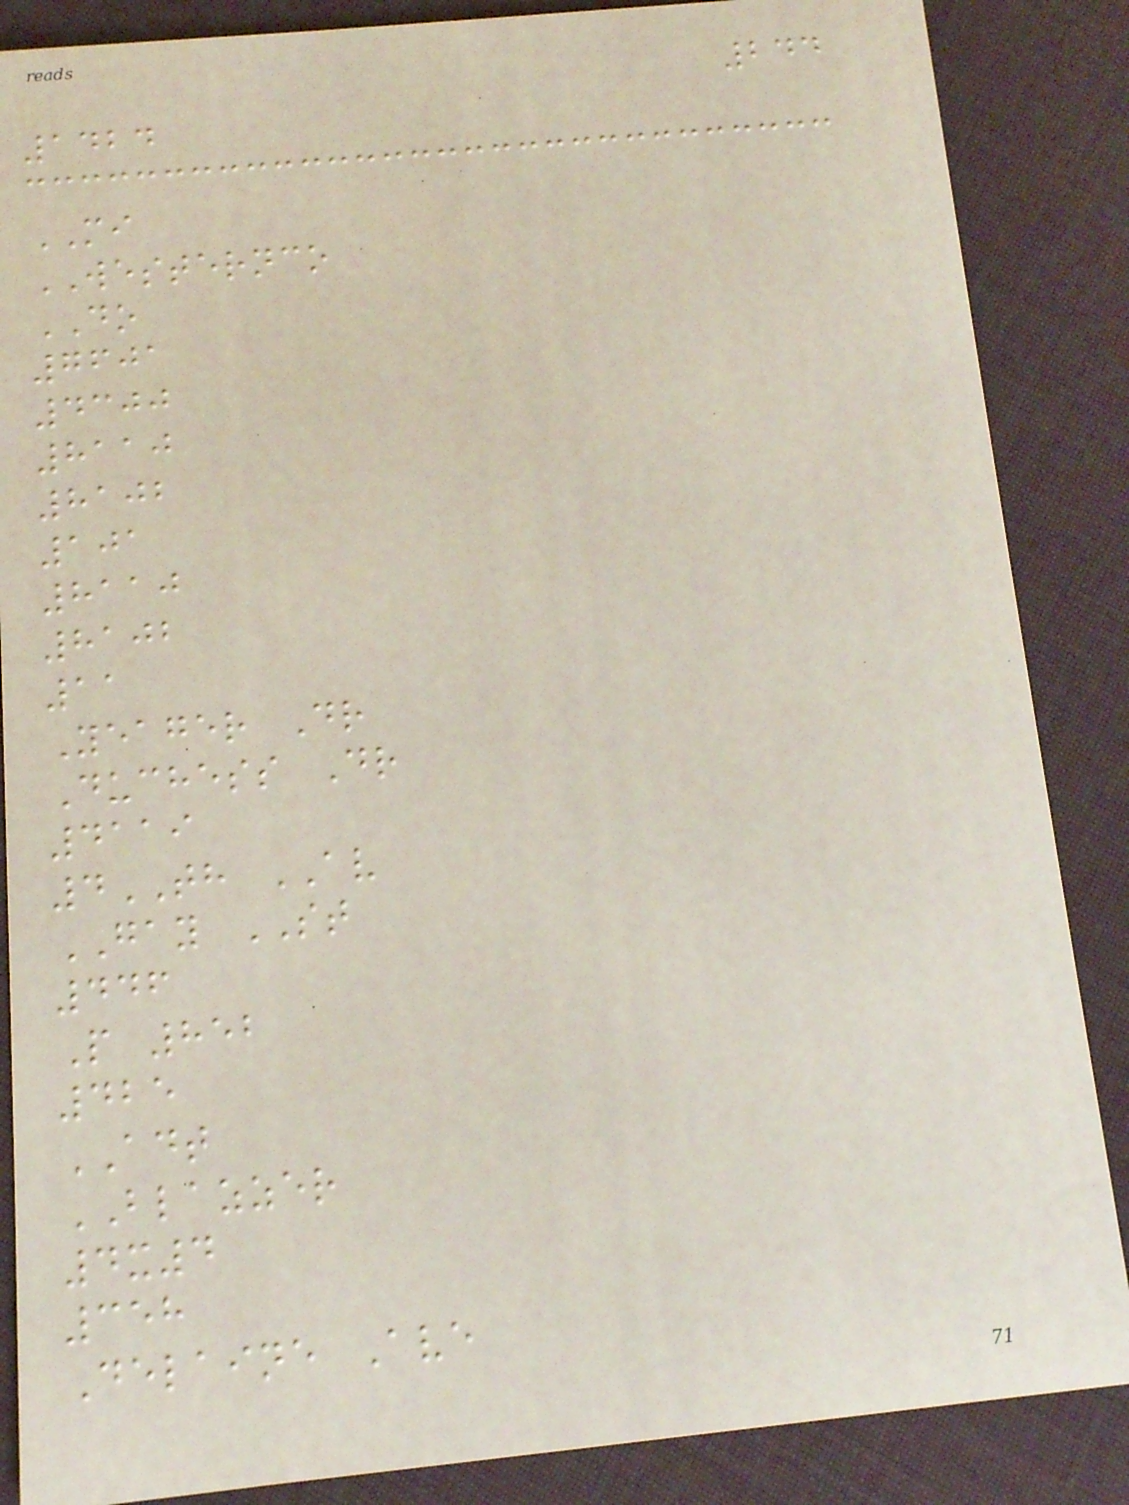244
1424
MI
WESTERNCO
DO
7601
4300
8110
8102
101
8110
8102
11
Yeager Dr
Duchess Dr
4119
4TH AV
GAY ST
446
P 852
425
ADT
BLAZZER
4x4
358
Delaine Ave
